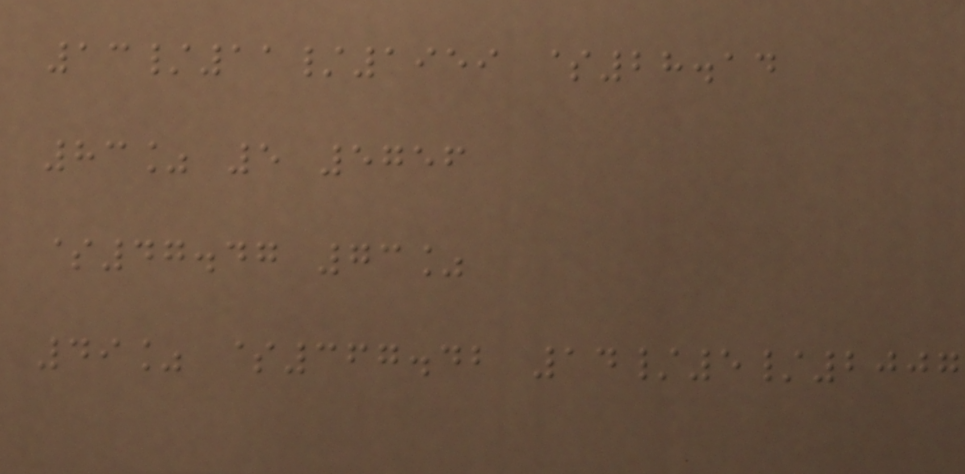13/11/1959 $28.14
83% 5 5756
$47.47 73%
49% $367.42 14/5/2007
